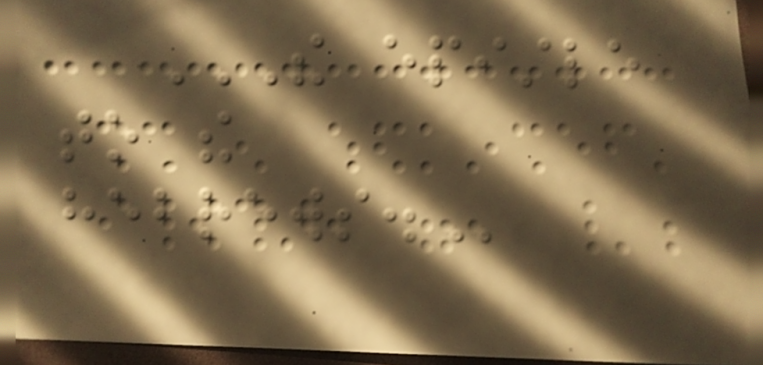THE EPISTLE
TO THE
HEBREWS.
